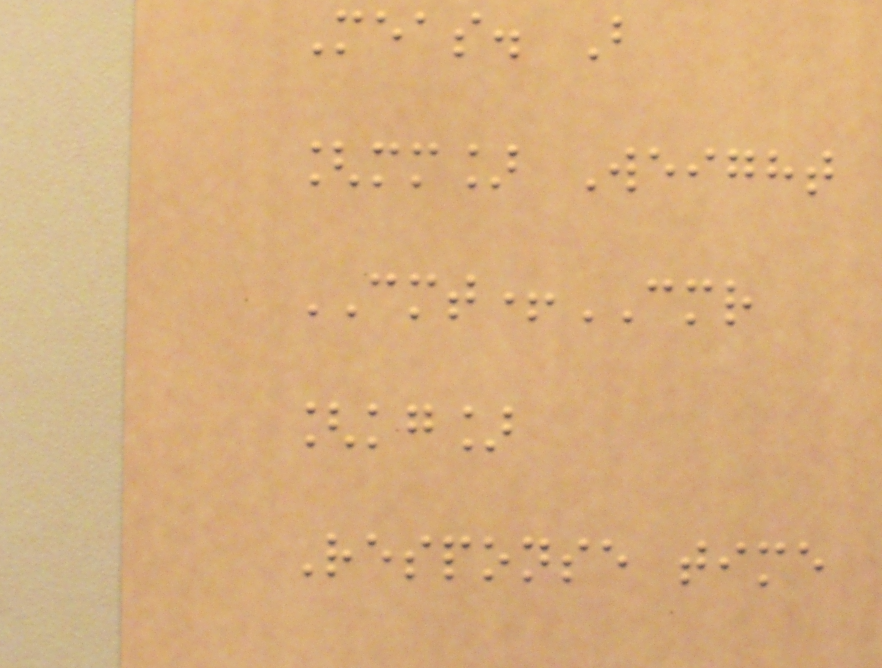Meas. B
[mm] Weight
CMT+CMR
[kg]
Response time
